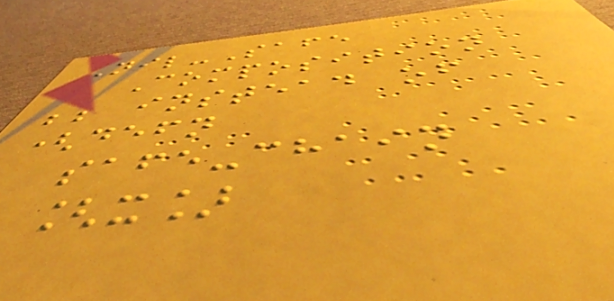Nil-Safe
Composition
;; instead of
(defn
safe-chain
[x]
